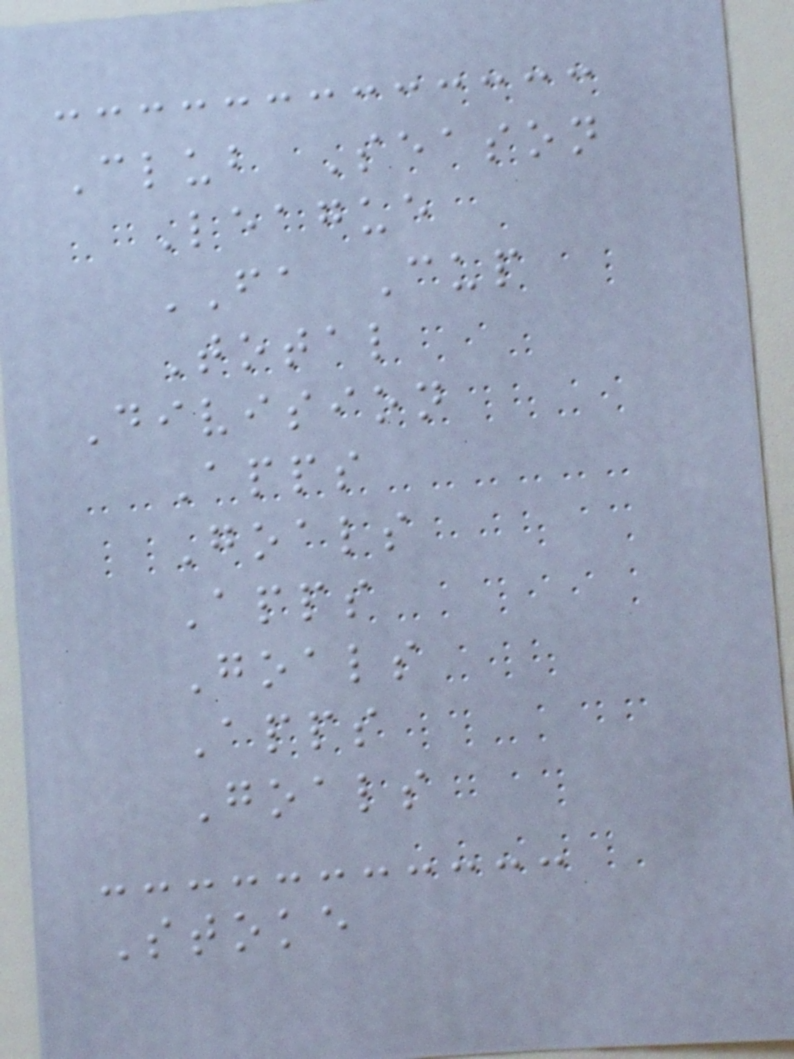Club Season
League
FA Cup
Total
Division
Apps
Goals
Apps
Goals
Apps
Goals
Stoke
